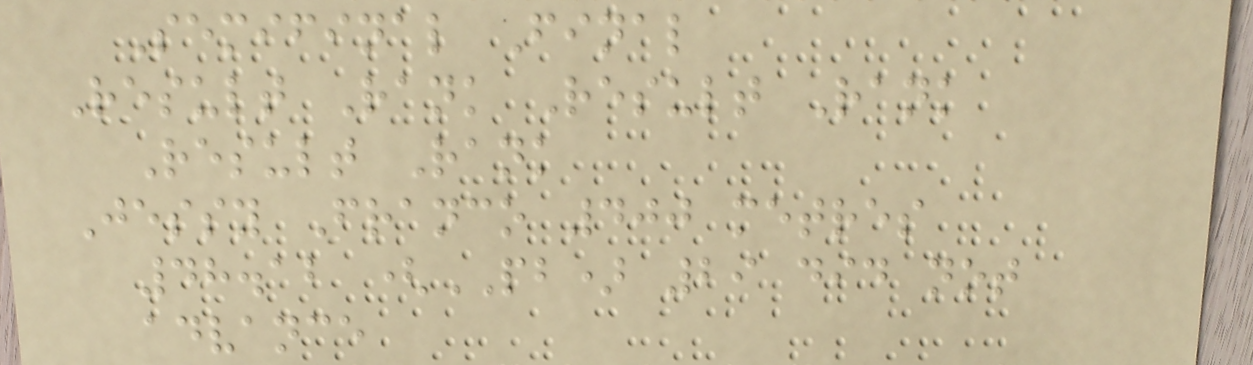Semifinal Final
Result Rank Result Rank
Result Rank
Jessy Franco 400 metres
48.12 (PB) 29 did not
advance
